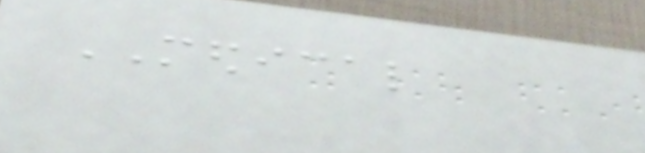MEDICAL
